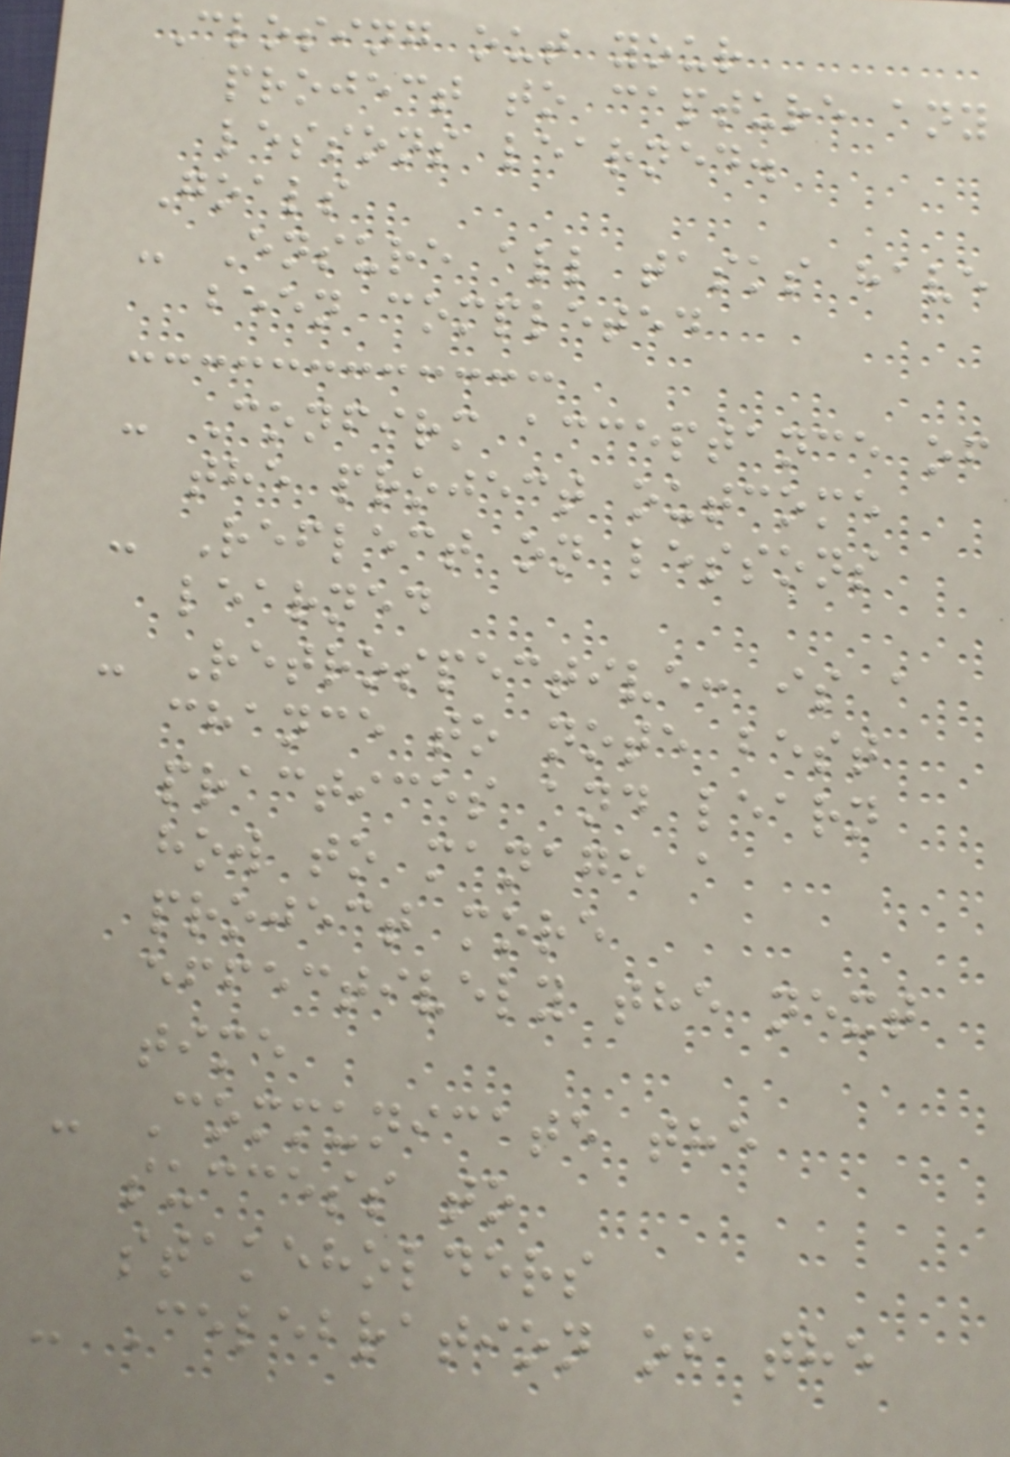Closing out your
project to capture any
lessons learned.
Goals
- Ensure all tasks have
been completed
- Confirm acceptance of
the project outcome
- Reflect on lessons
learned
- Retrospective: is a
chance to note best
practices and learn
how to manage a
project more
effectively the next
time
- Communicate the
success to
stakeholders
- Celebration of the
